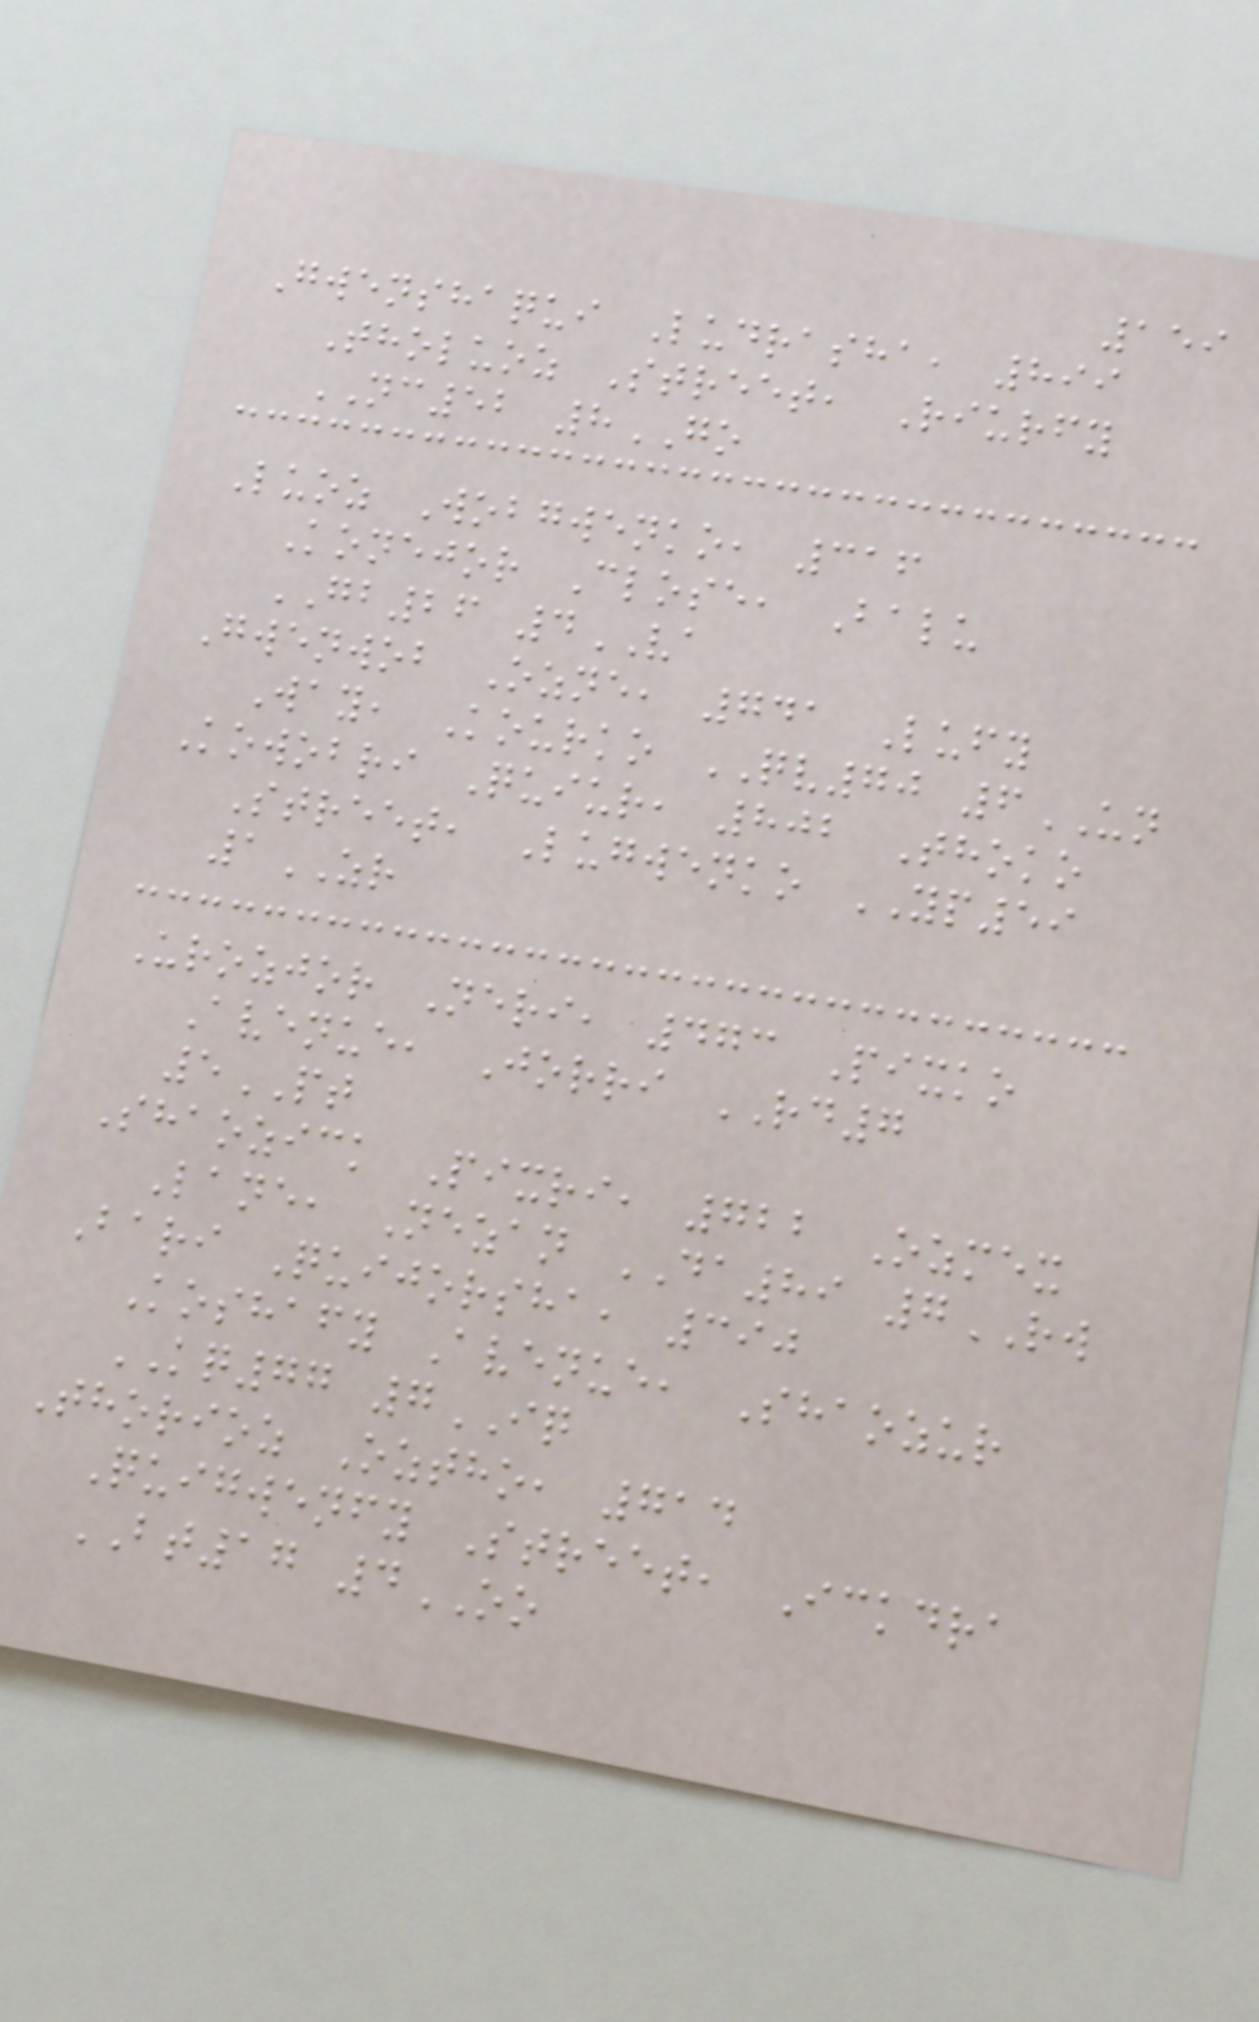159
Gwenshaqui Ludrasha, 899
Tholuoz Street, Riurfy
NC52 8GO
Luoz Wobgwenko, 316
Konejor Close, Balu
GB26 4VA
Gwenwob Ozne, 741 Lufy
Way, Kourko QV70 6UN
Kowobri Quiur, 802 Thoko
Street, Lugwenko YP59
1ZR
Urozjor Neri, 473 Pixko
Avenue, Jorri RD7
5PT
Shaozick Pixri, 722 Ozmex
Lane, Nezan DA89 7RW
Bari Quijorsha, 390
Koshafy Avenue, Shaozur
KQ77 7IQ
Thorioz Oztho, 714
Quigwenfy Street, Ickdra
BT17 4OO
